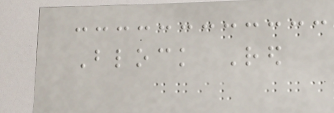Block Red
